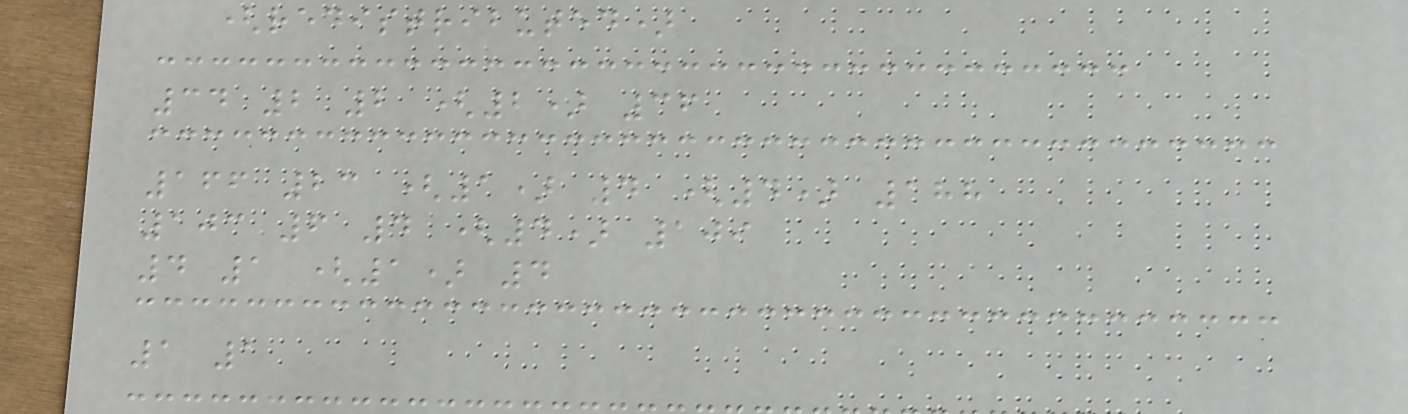(redistributed)
34 2 2 (2) 36
166 23 (1) 4 (4) 188
103 6 4 (4) 109
4 1 (1) 4
1 1
